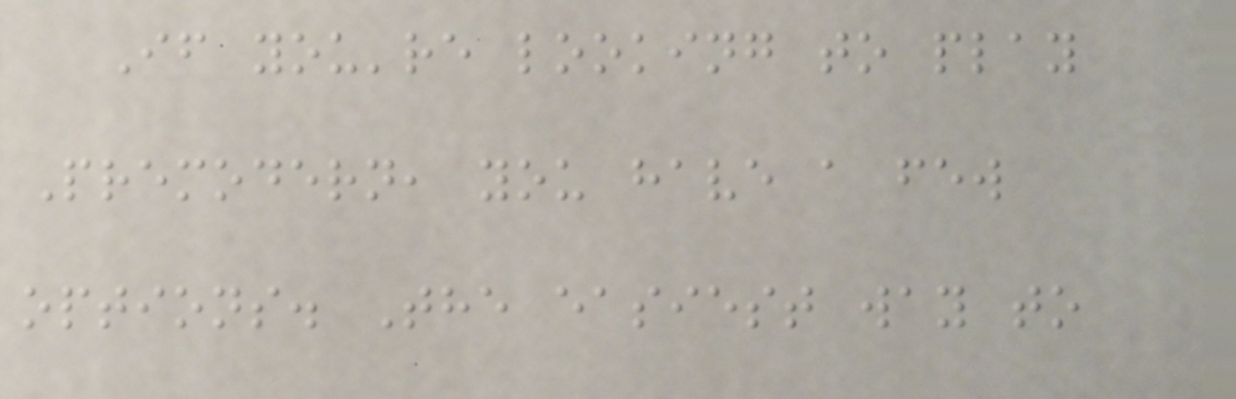If you're looking to play
Premodern, you have a few
options. The easiest way to
